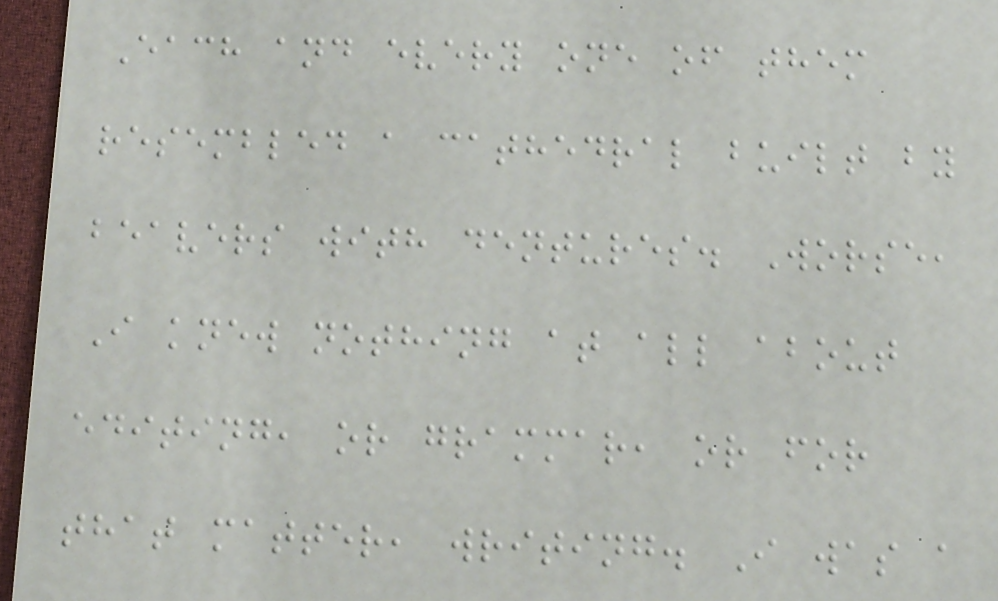Each and every one of them
resembled a cathedral built by
beavers with dentures. Worse,
I knew nothing at all about
editing, or grammar, or for
that matter, writing. I was a
